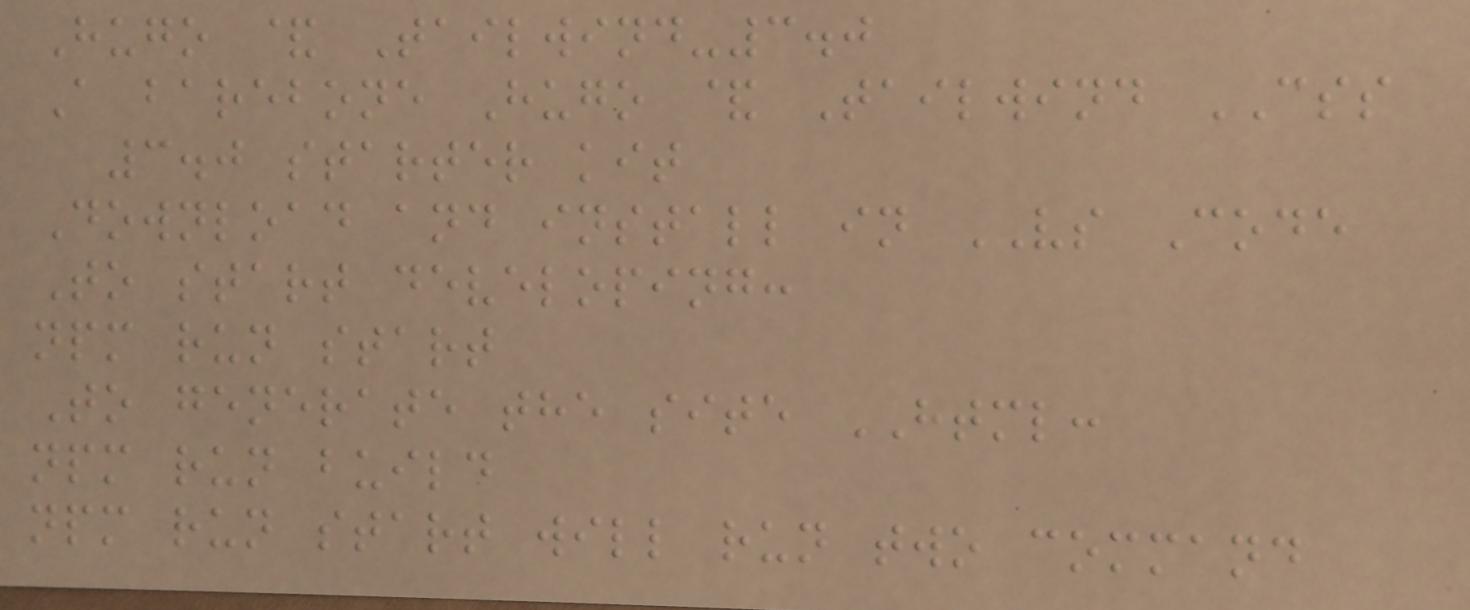Hugo & Tailwind-3.0
A barebone Hugo & Tailwind CSS
3.0 starter kit
Download and install in VS Code
To start developing:
npm run start
To generate the site HTML:
npm run build
npm run start will run two command
